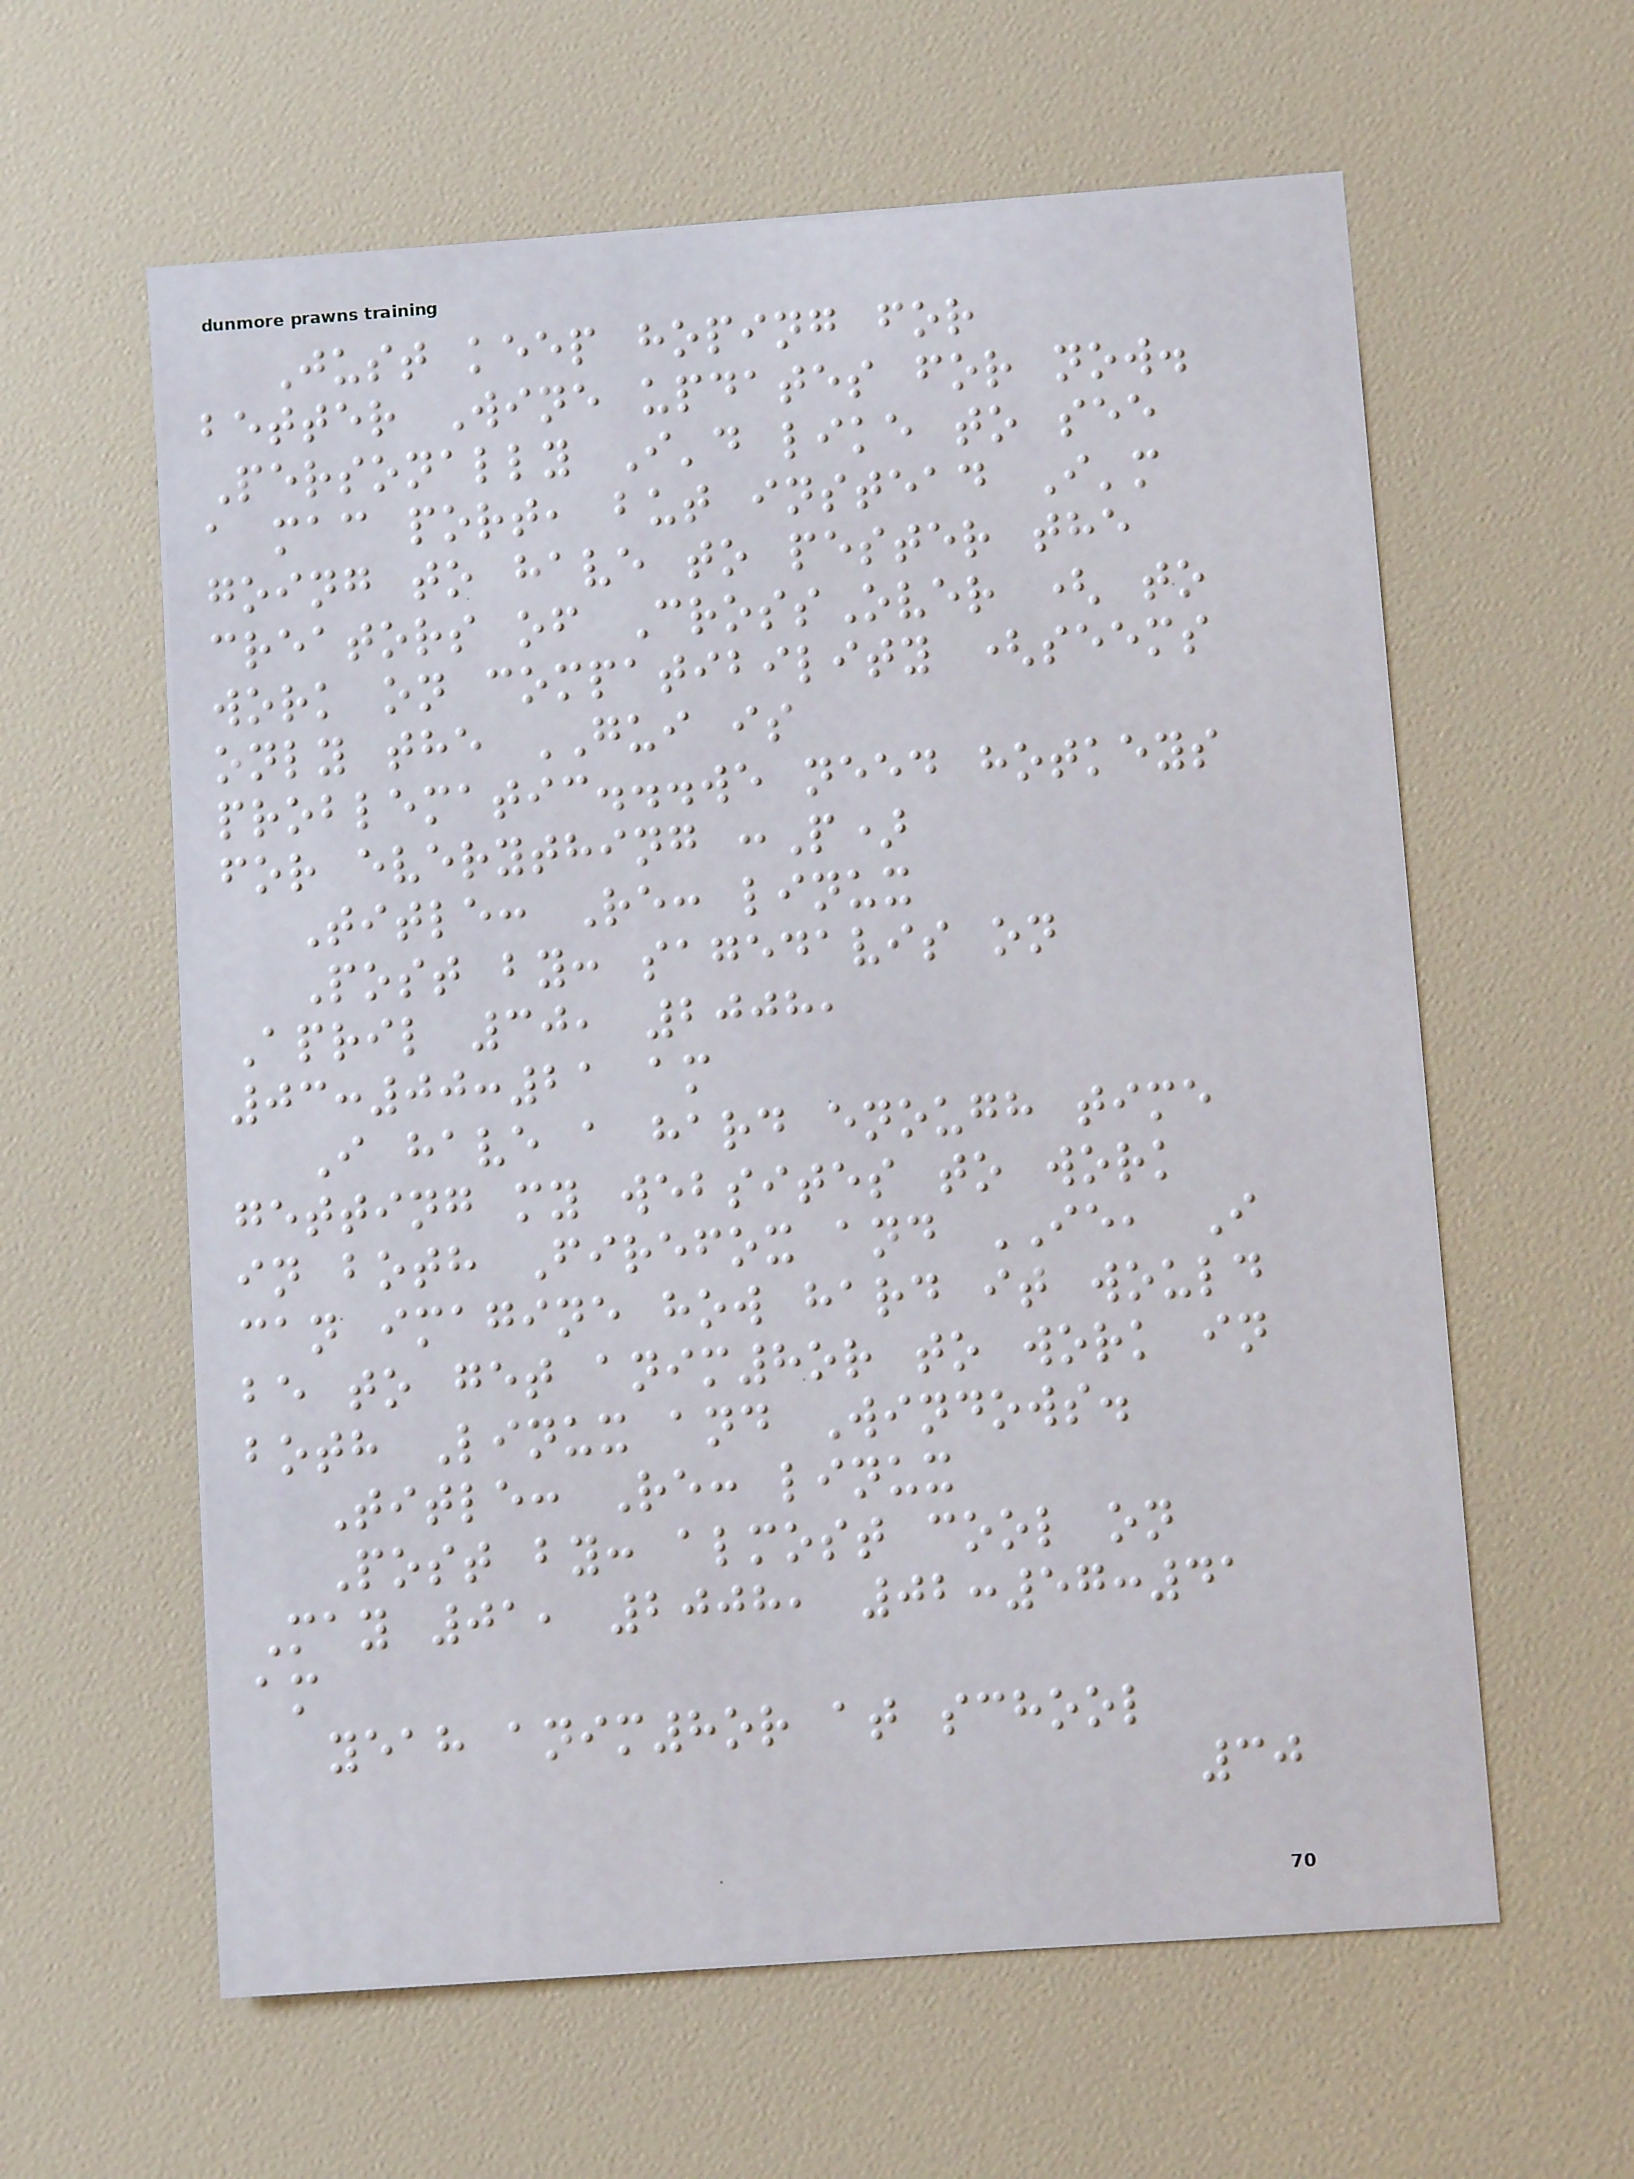Just keep hoping for
better Wine updates for now.
Personally I'd like to see
a mac port, but instead I'm
going to have to pester the
creators of CrossOver ( to
work on compatibility (seems
only the GUI is
problematic...we need hotkeys
for everything :P)
Title: Re: linux
Post by: sagedavis on
April 30, 2008,
03:00:21 am
I have a hard enough time
getting my websites to work
in both Firefox and IE, I
can imagine how hard it would
be to get anim8or to work in
both Linux and Windows.
Title: Re: linux
Post by: almost cool on
May 01, 2008, 02:57:41
am
yeah anim8or at school
30
